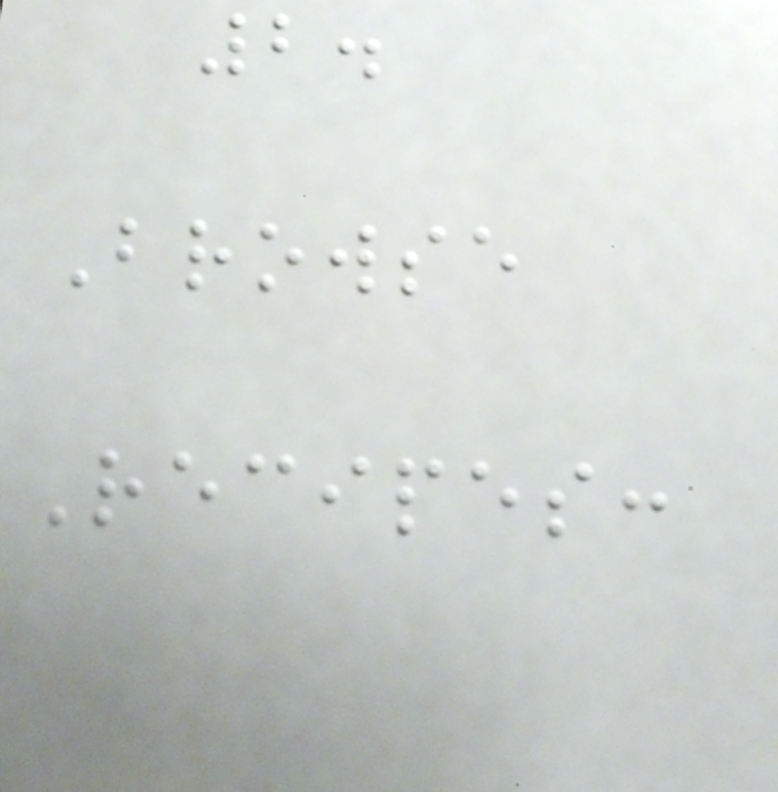2.
Browse
Recipes:
